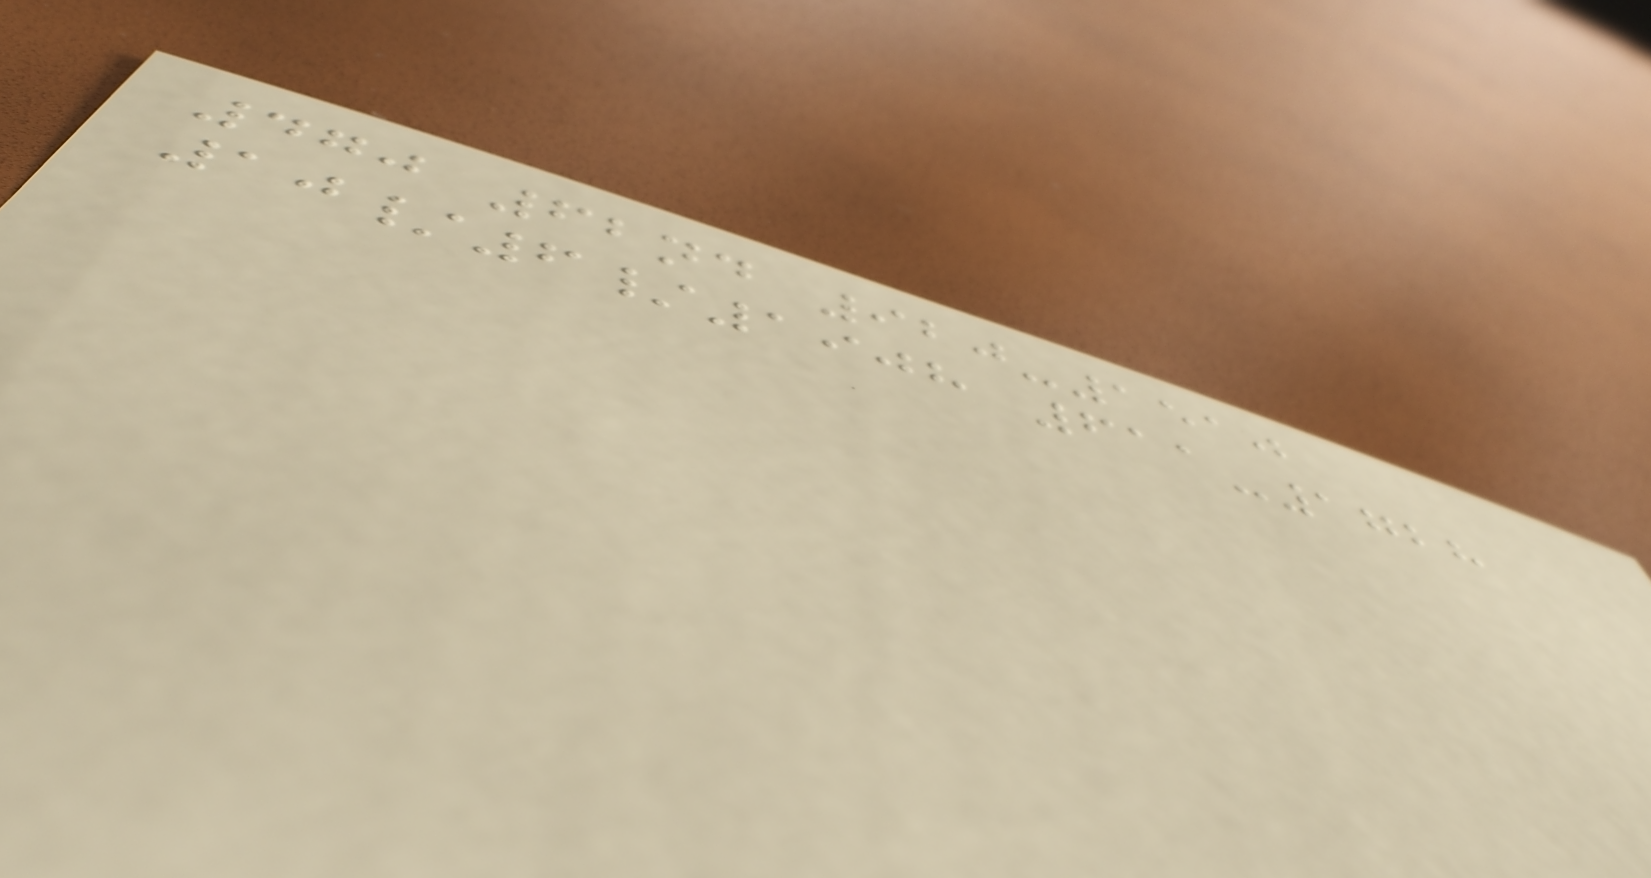470 62nd 920-1510
10/6/1908 611-1728
